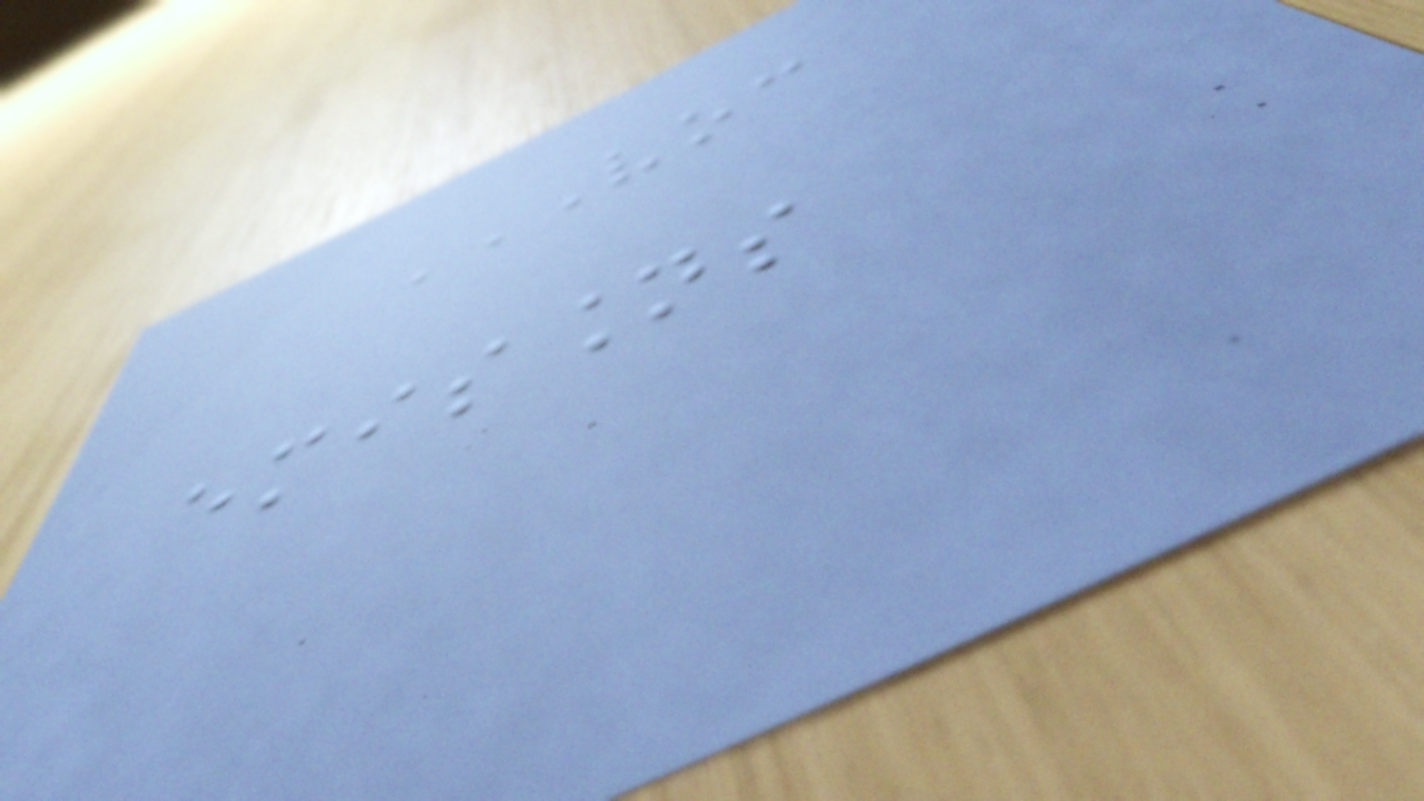VOC
EMISSIONS
